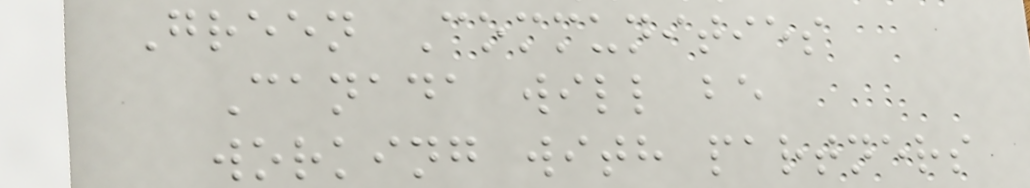Green Communities
Canada will be
working with partners
